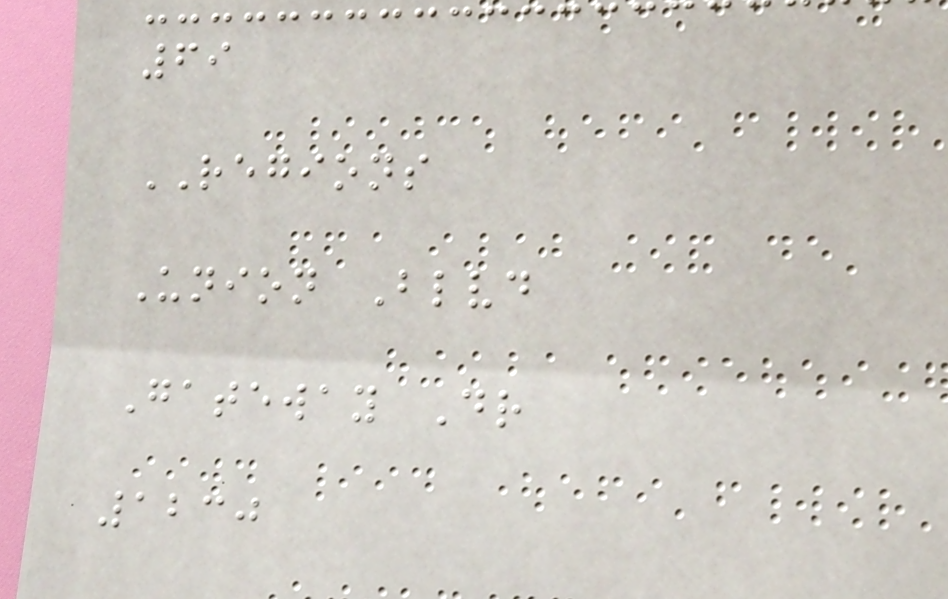69
REGIONS
Union Blvd
Gateway Dr
1230
